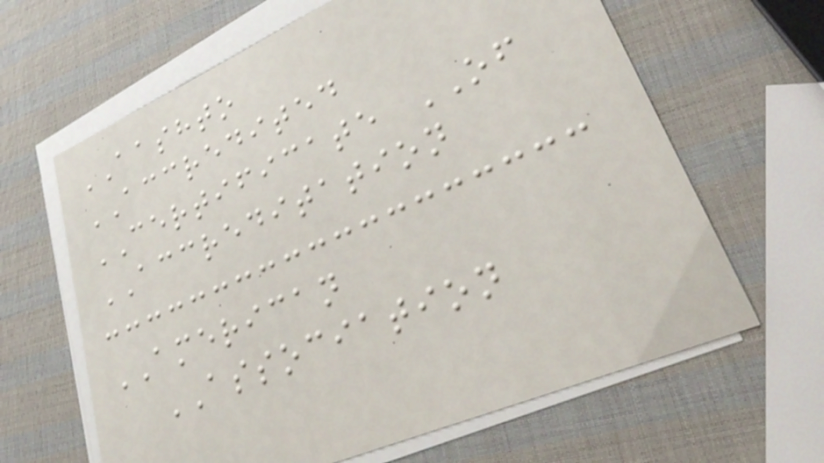AASHTO
ACCREDITED
CERTIFICATE OF
ACCREDITATION
AMERICAN
ASSOCIATION
